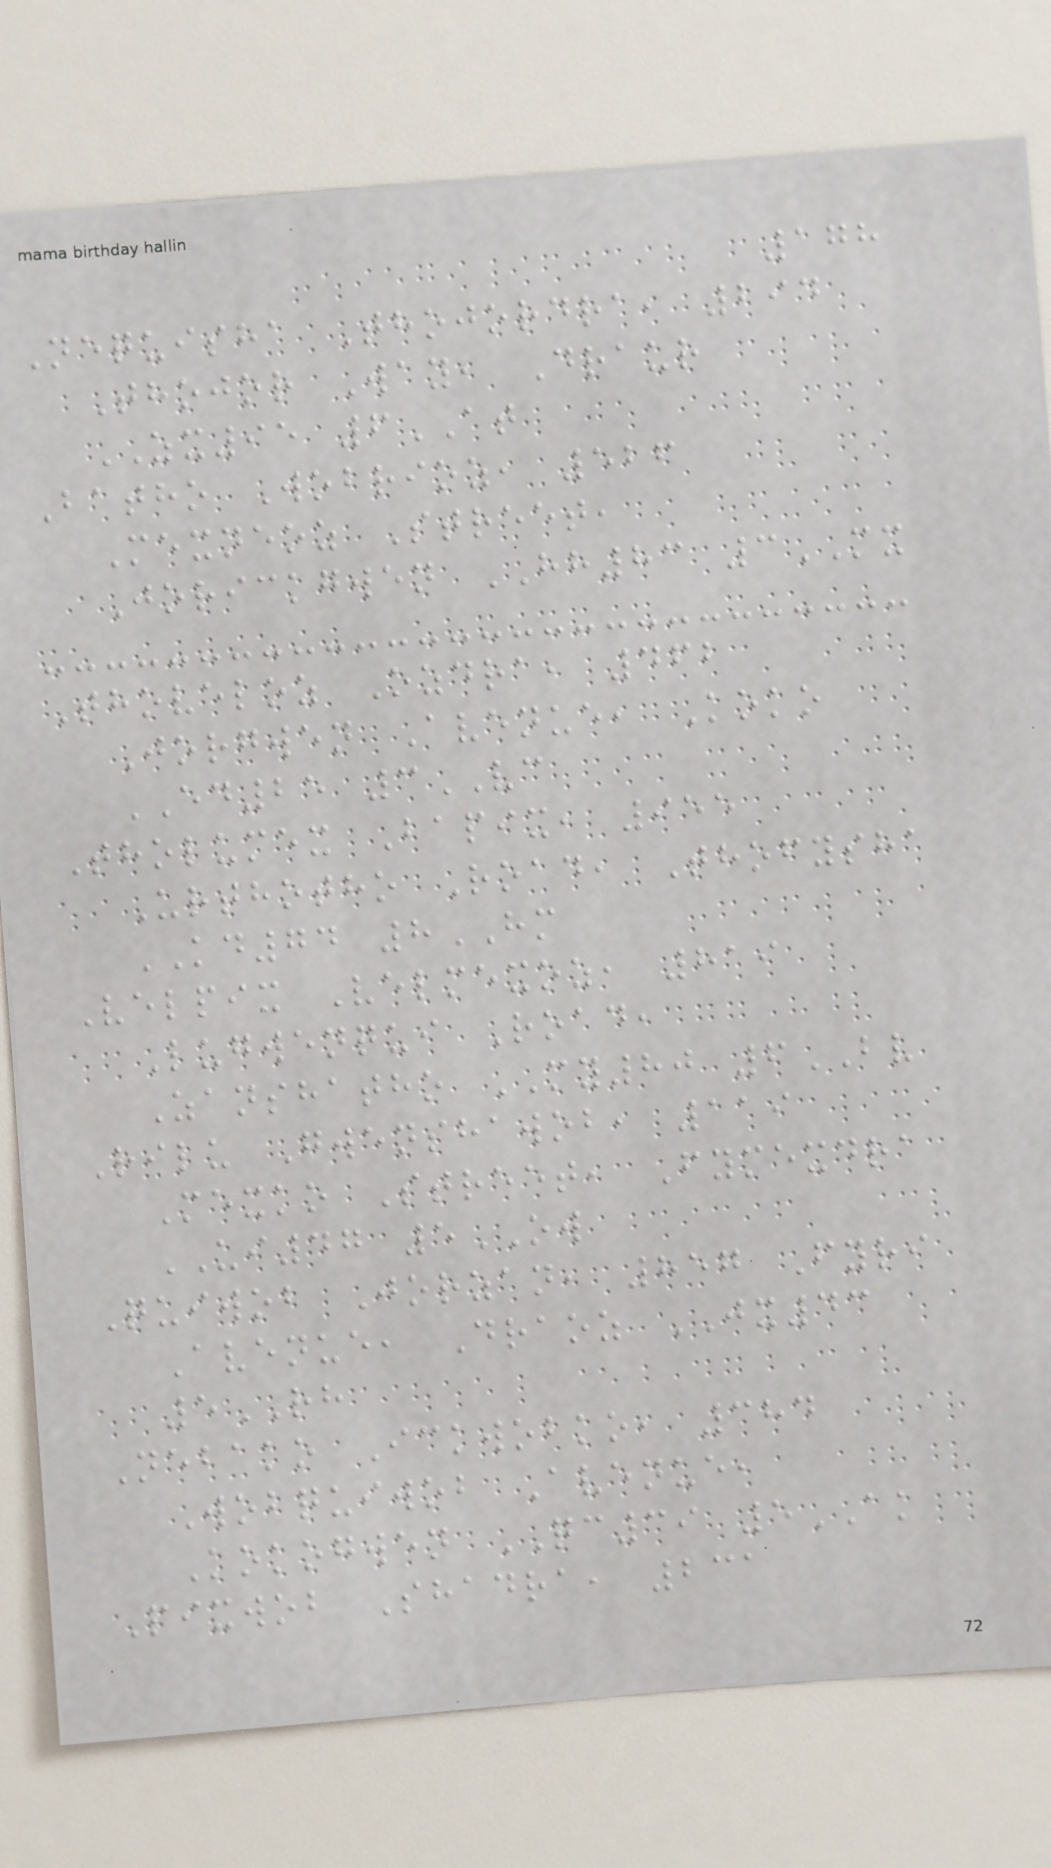178
Nequisha Thojordra, 294
Thojor Way, Draur
ZX95 6AT
Batho Wobrioz, 526
Mexneoz Street,
Jorickgwen HH83 3MX
Thoveloz Ozdra, 462
Jorgwen Avenue, Koko
ED25 3VC
Tholumex Bapix, 955
Urthotho Road, Thofysha
KD74 8HM
Velpix Velmexoz, 819
Lugwenqui Road,
Zanshatho MY80 6BV
Rilu Gwenshawob, 119
Mexko Street, Fymexdra
UI47 5OW
Quiwob Jorzan, 857 Fyri
Avenue, Draoz JX43
5RH
Nebako Ickwobko, 384
Wobquiwob Avenue,
Kokogwen QC39 5AK
Pixwob Shadra, 231
